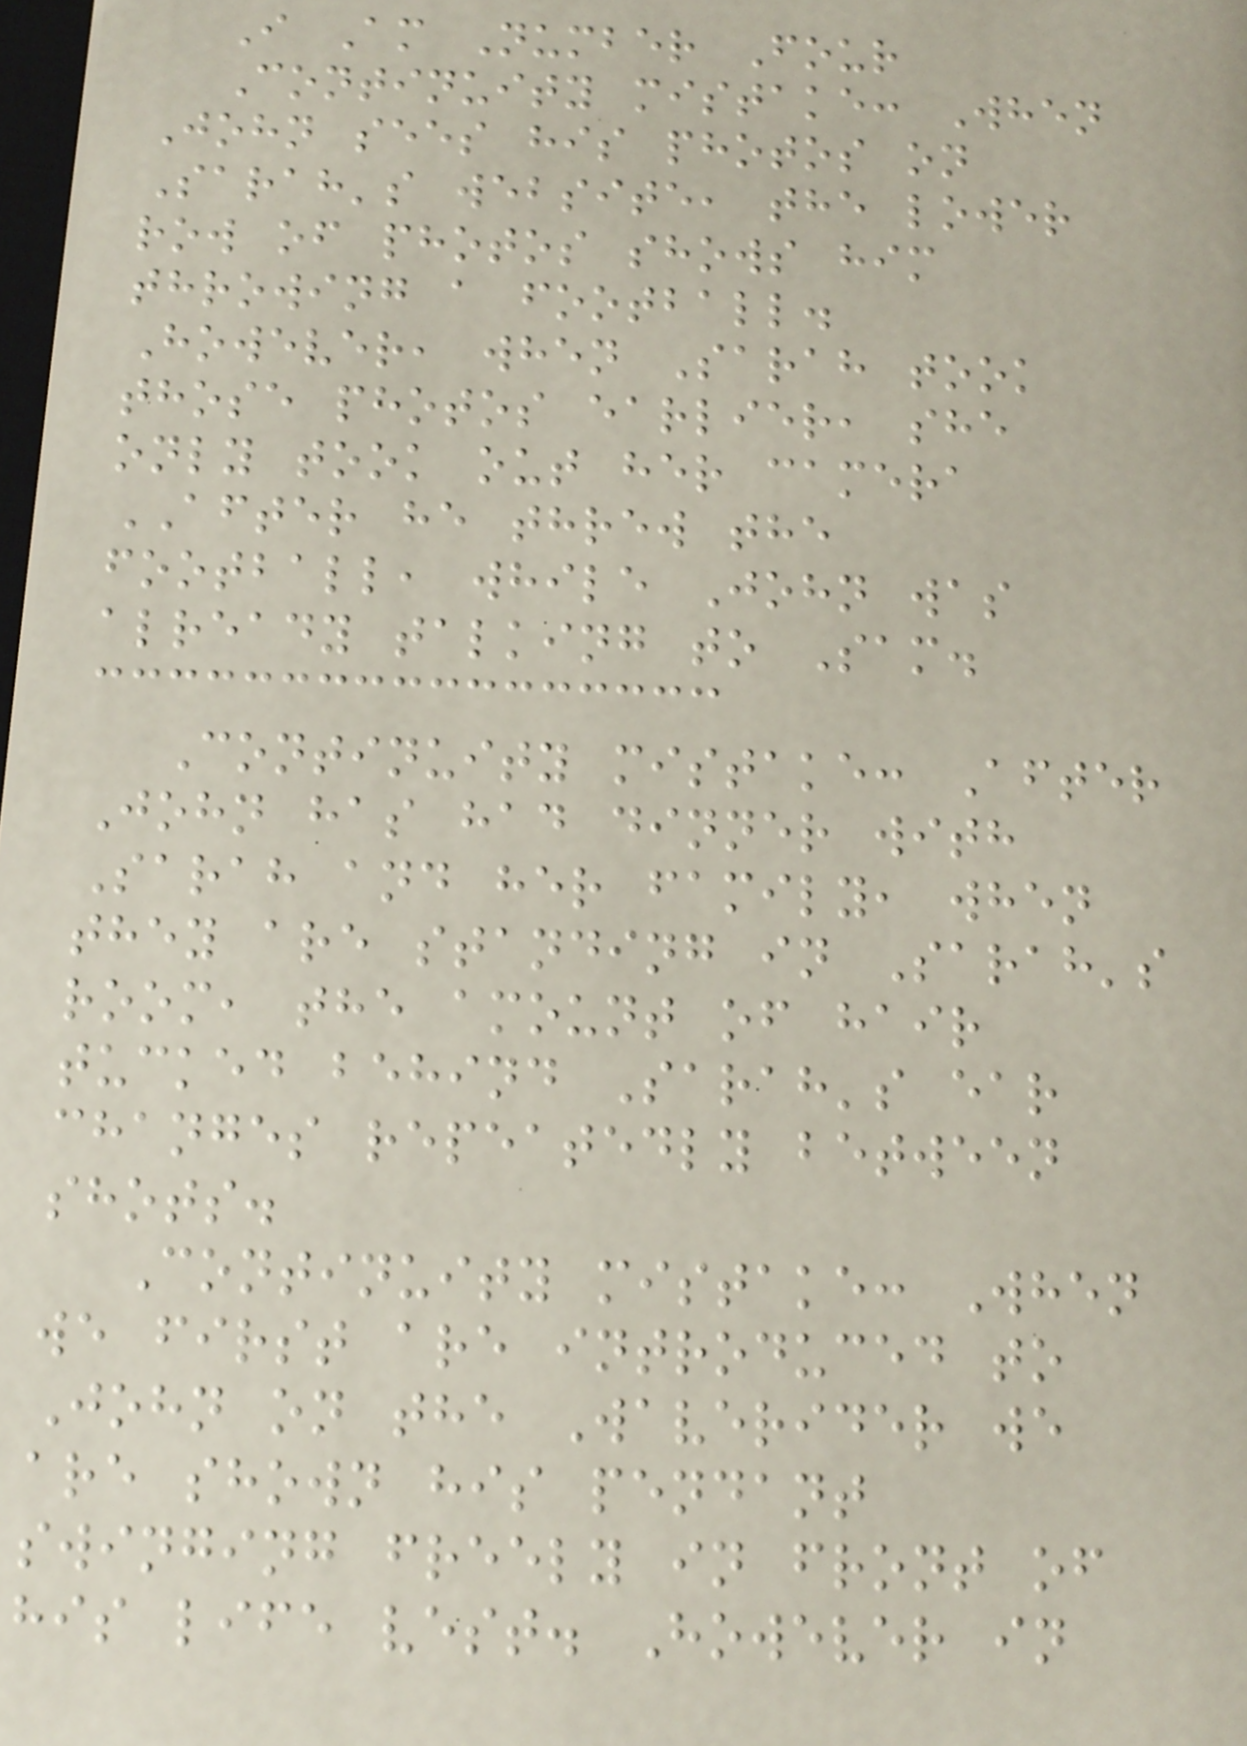I Am Number Four
Continuity mistake: When
John sees his photos on
Sarah's website, the lower
row of photos shows him
throwing a football.
However, when Sarah took
those photos earlier, she
only took out her camera
AFTER he threw the
football, while John was
already talking to Sam.
Continuity mistake: After
John has had dinner with
Sarah and her family, when
they are standing in Sarah's
room, the amount of hair
tucked behind Sarah's ear
changes repeatedly between
shots.
Continuity mistake: When
we first are introduced to
John on the Waverider we
are shown his pendant
swinging freely in front of
his life vest. However in
